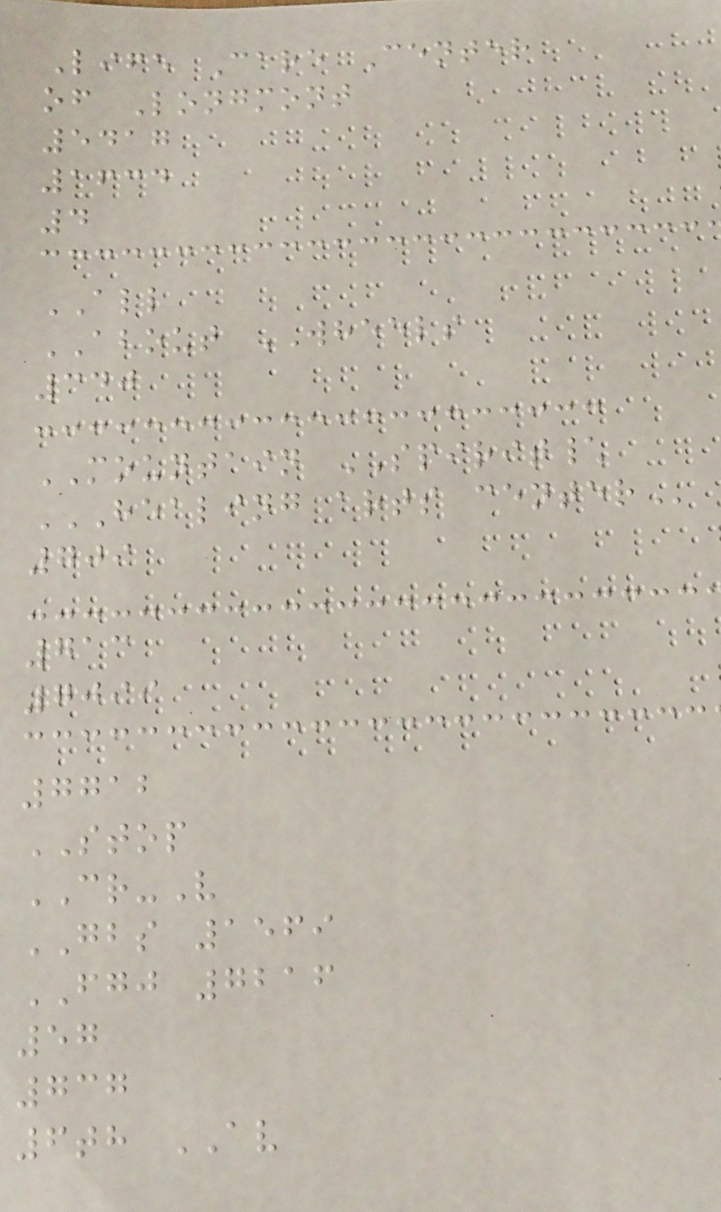Life Care Center
of Longmont
5417
1634
4
ALL
ABOUT WHEELS
340
MOUNTAIN SPIRIT\
HEALING ARTS CENTER
709
713
7099
7712
STOP
CR-V
GBS 1569
FGJ 7216
57
737
6th AV
